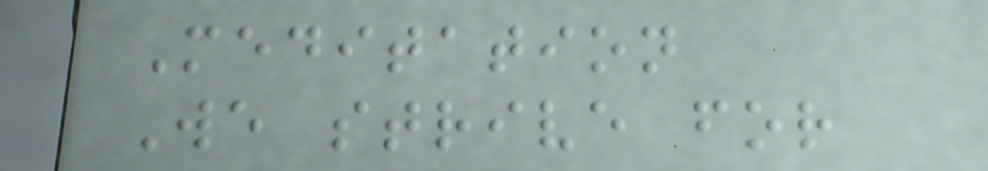Meditation
We strive for
